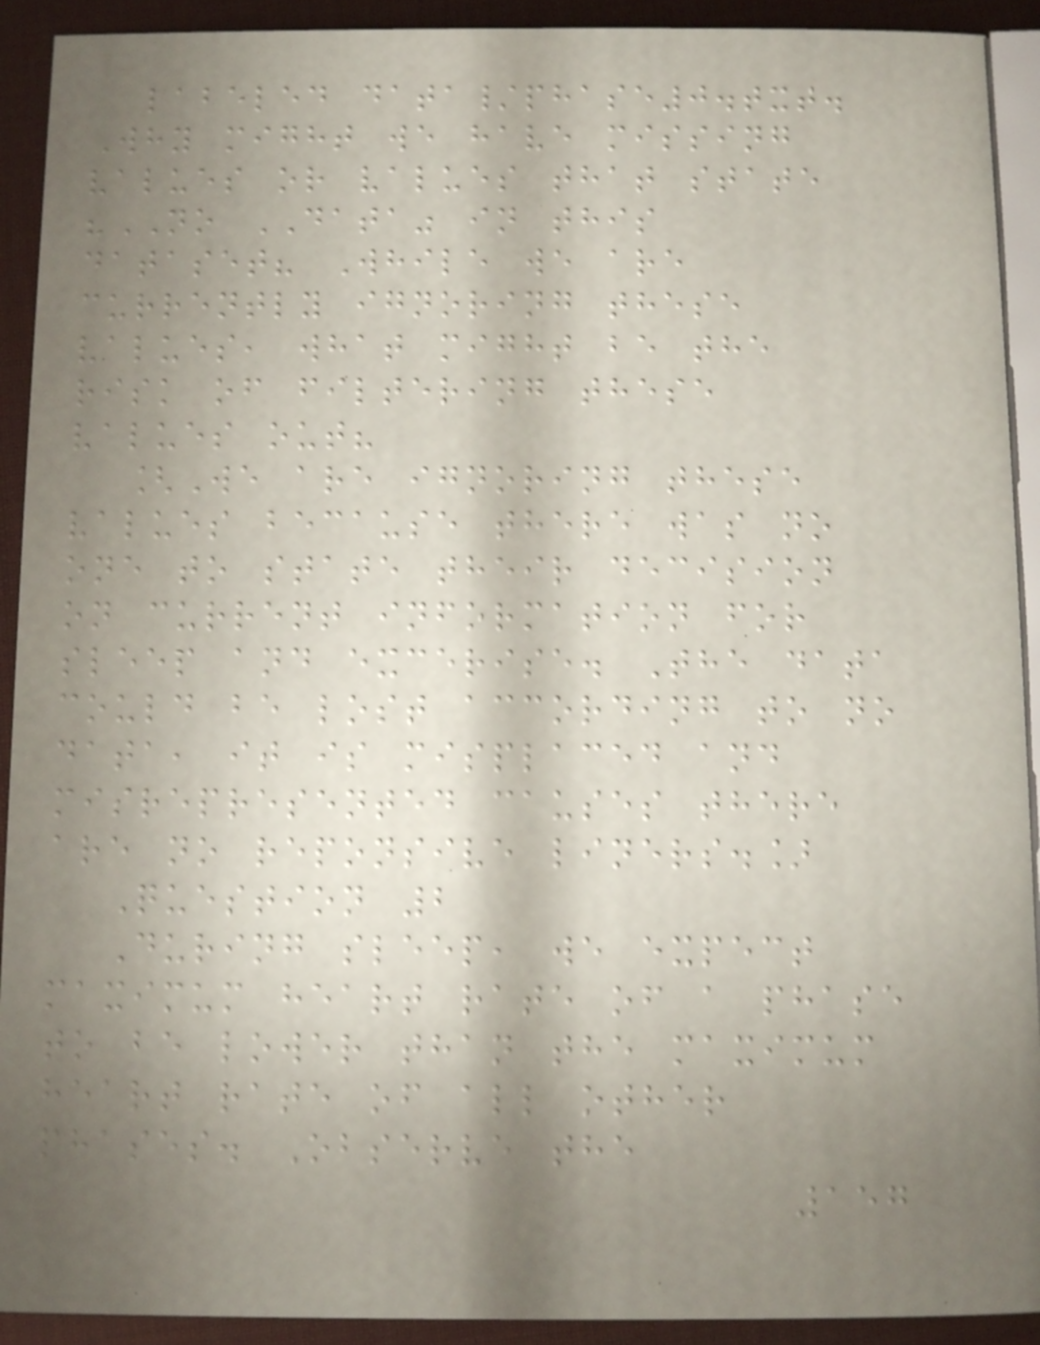labeled data/phase0.txt.
Why might we have missing
values or values that state
"NO DATA" in this
dataset? While we are
currently ignoring these
values, what might be the
risk of filtering these
values out?
[We are ignoring these
values because there was no
one to state their decision
on current information for
sleep and excerise. The data
could be lost according to no
data, it is misplaced and
misrepresented causes there
are no reponsive liners.]
Question 2
During sleep, we expect
maximum heart rate of a phase
to be lower than the maximum
heart rate of all other
phases. Observe the
157
